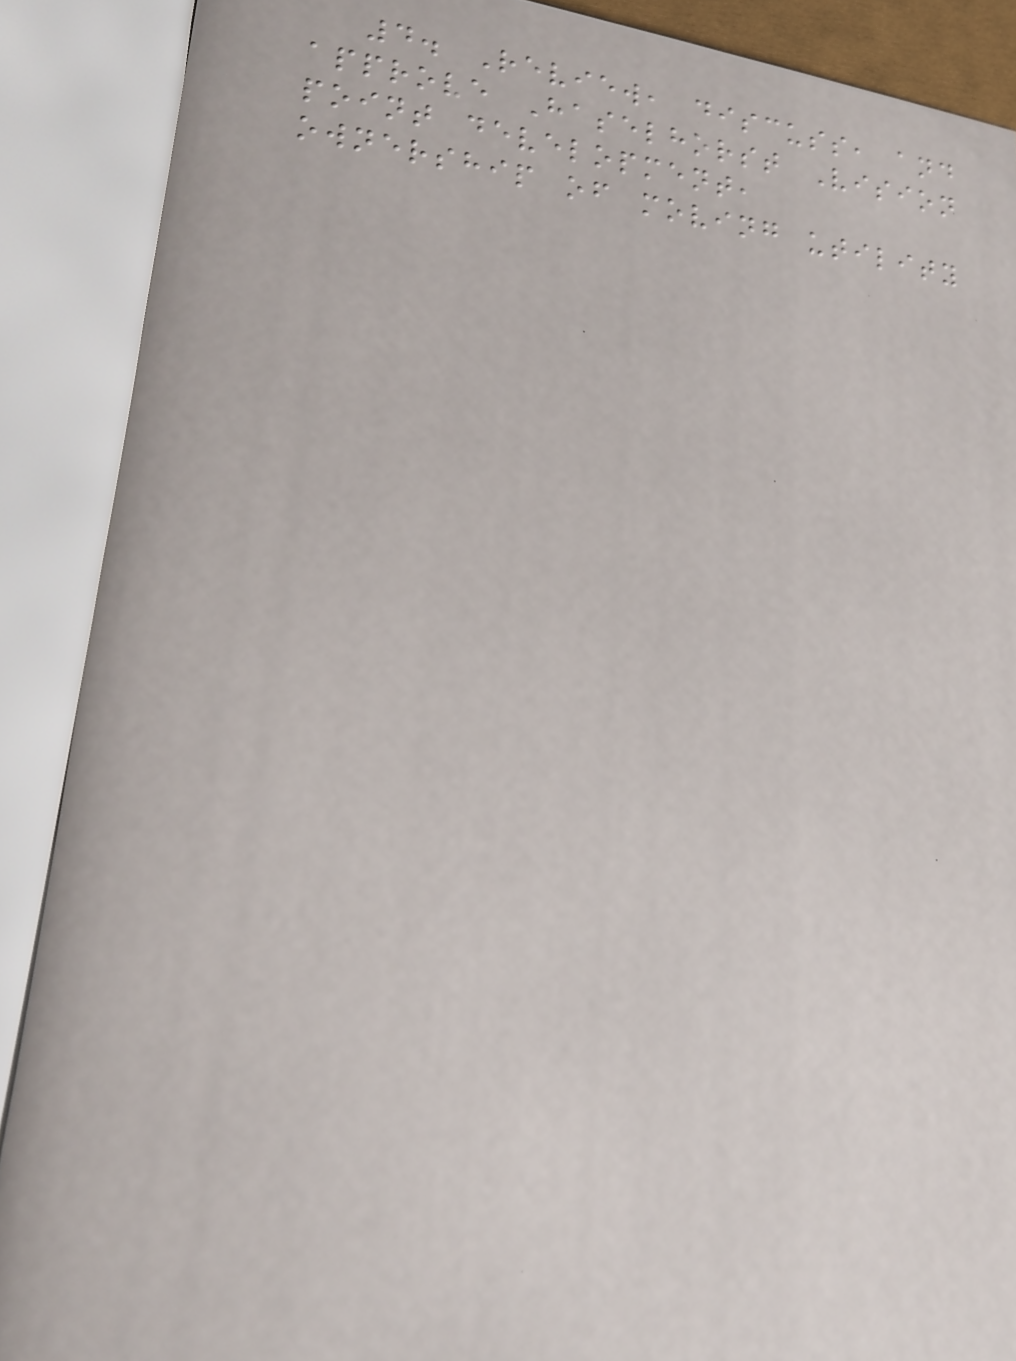4. Review, discuss, and
approve Haselhorst Vision
point development,
ownership of moving utility
